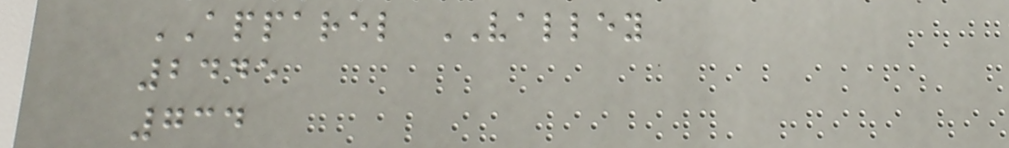APPAREL VALLEY
2445
734
